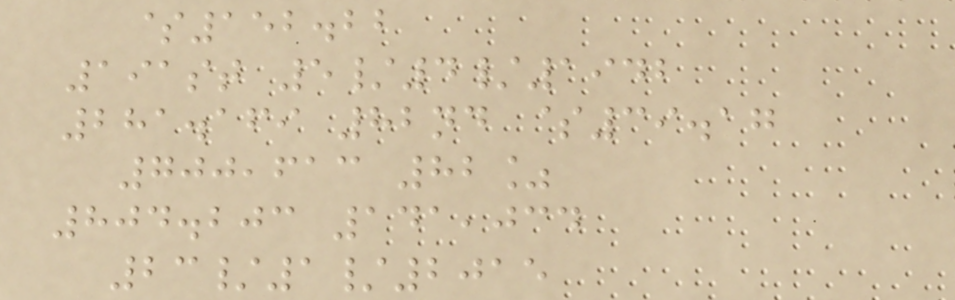$152.22
191st 5/4/1942
281.169 82nd $39.17
700,613 82%
804.203 141,034
23/1/2015
